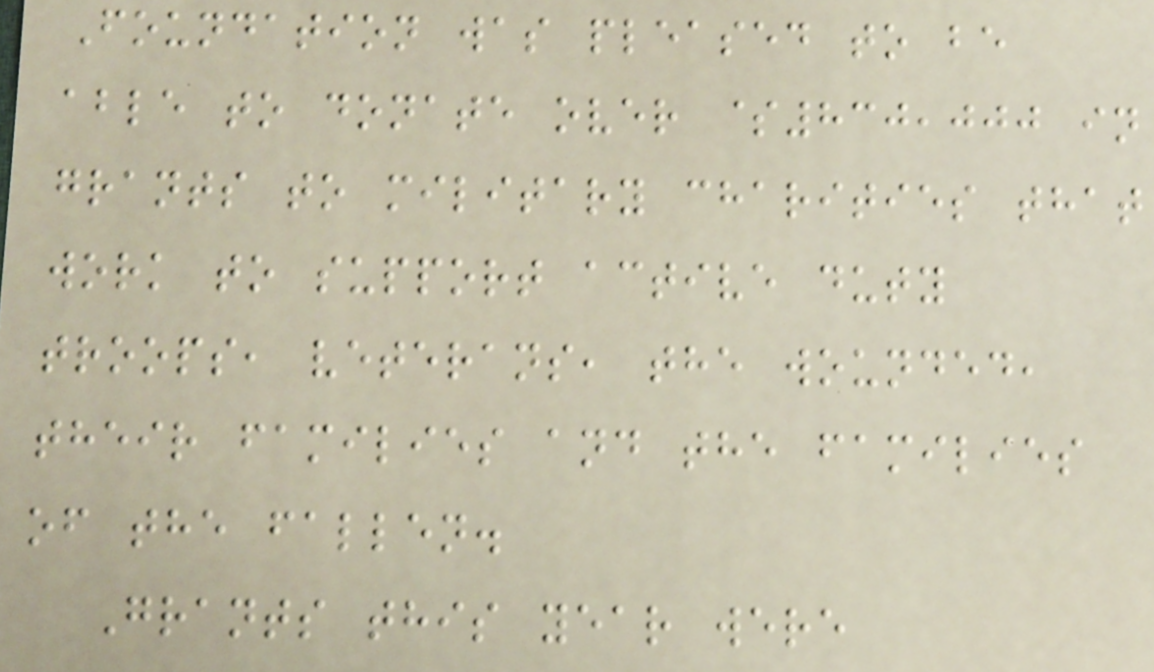Foundation was pleased to be
able to donate over $830,000 in
grants to military charities that
work to support active duty
troops, veterans, the wounded,
their families and the families
of the fallen.
Grants this year were
